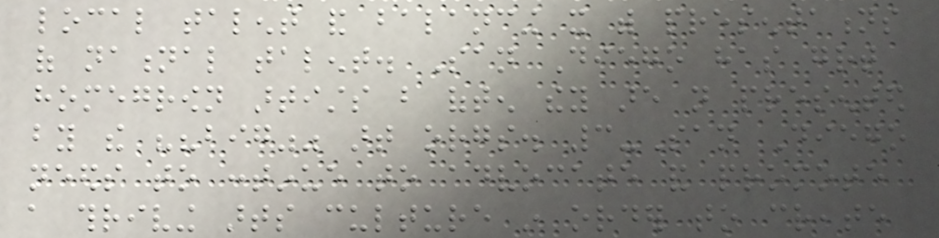local talent and balancing it with presentations
of national talent. San Diego has great
homegrown artists but often they are not presented
by the ""big"" art orgs. 3-San Diego
needs to continue to advocate and promote
a thriving arts culture in order to create
